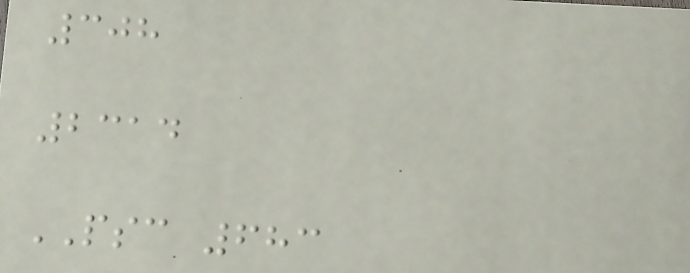308
2314
PSC 683
